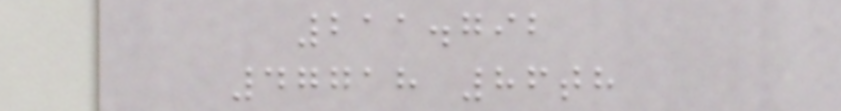211.792
47718 86th
